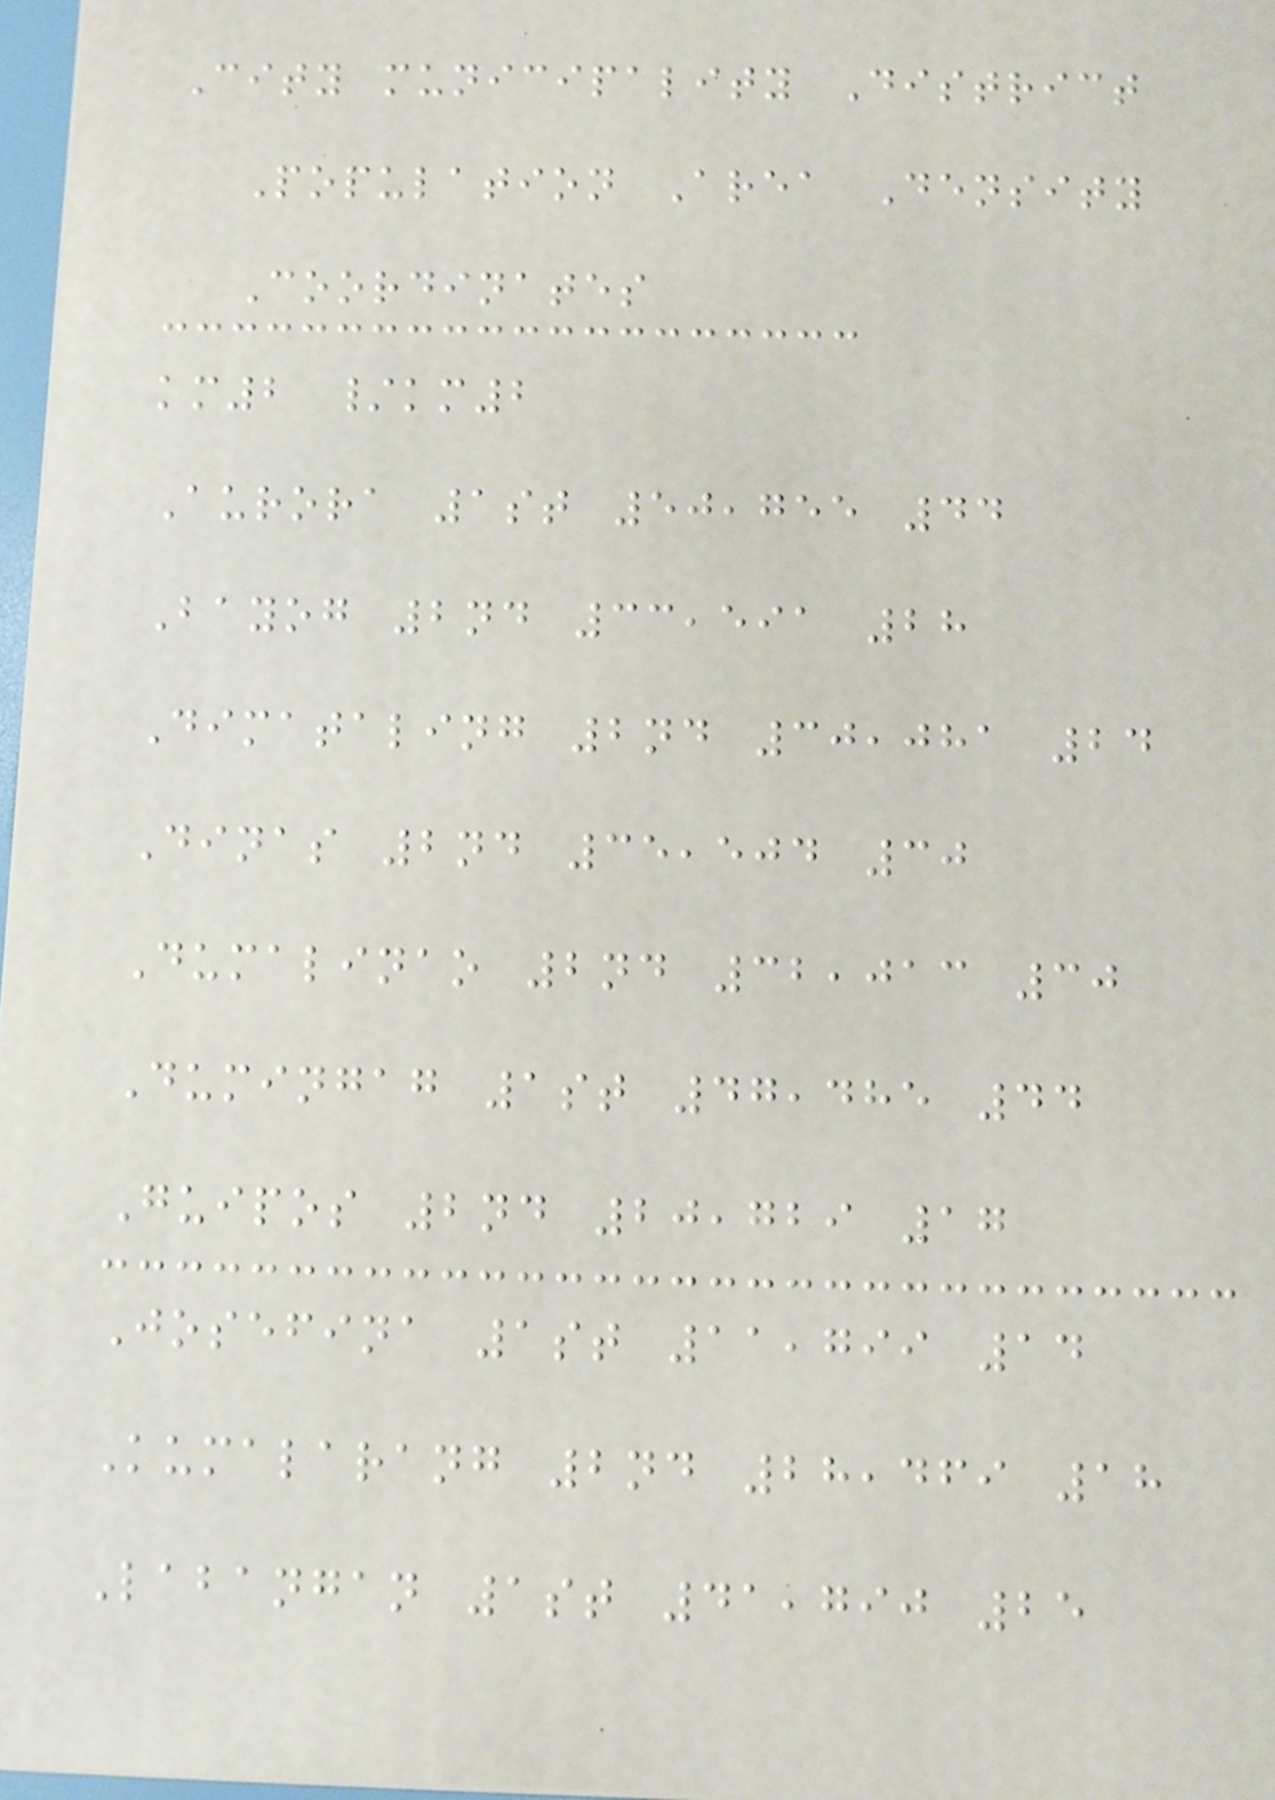City municipality District
Population Area Density
Coordinates
km2 /km2
Aurora 1st 50,755 44
Bayog 2nd 33,591 28
Dimataling 2nd 30,081 24
Dinas 2nd 35,504 30
Dumalinao 2nd 32,013 30
Dumingag 1st 47,485 44
Guipos 2nd 20,729 17
Josefina 1st 11,799 14
Kumalarang 2nd 28,469 18
Labangan 1st 41,790 25
